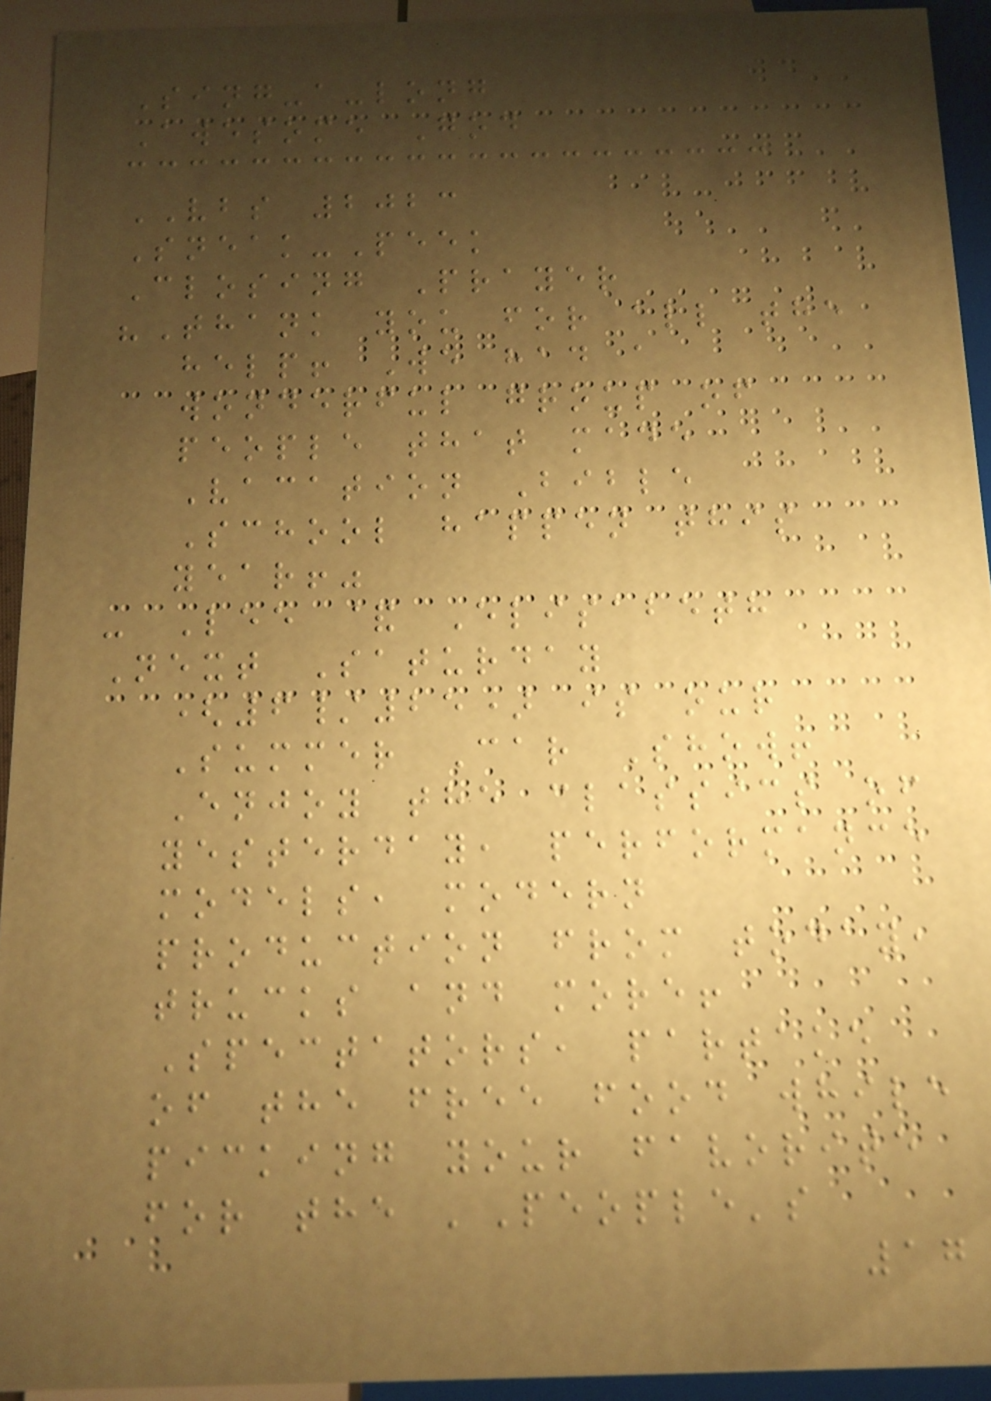Sing-a-long
Awesome God
VBS 2023
Sneak-Peek
Closing Prayer
"Thank you for all the
help! We had a
wonderful group of
people that made
Vacation Bible
School happen this
year!"
- Lee & Elisabeth
Next Saturday
(6/25) is our
Summer Car Show!
Enjoy the classics of
yesterday, performance
models, modern
production from today,
trucks and more!
Spectators, partake
of the free food while
picking your favorite
for the 'People's
17
